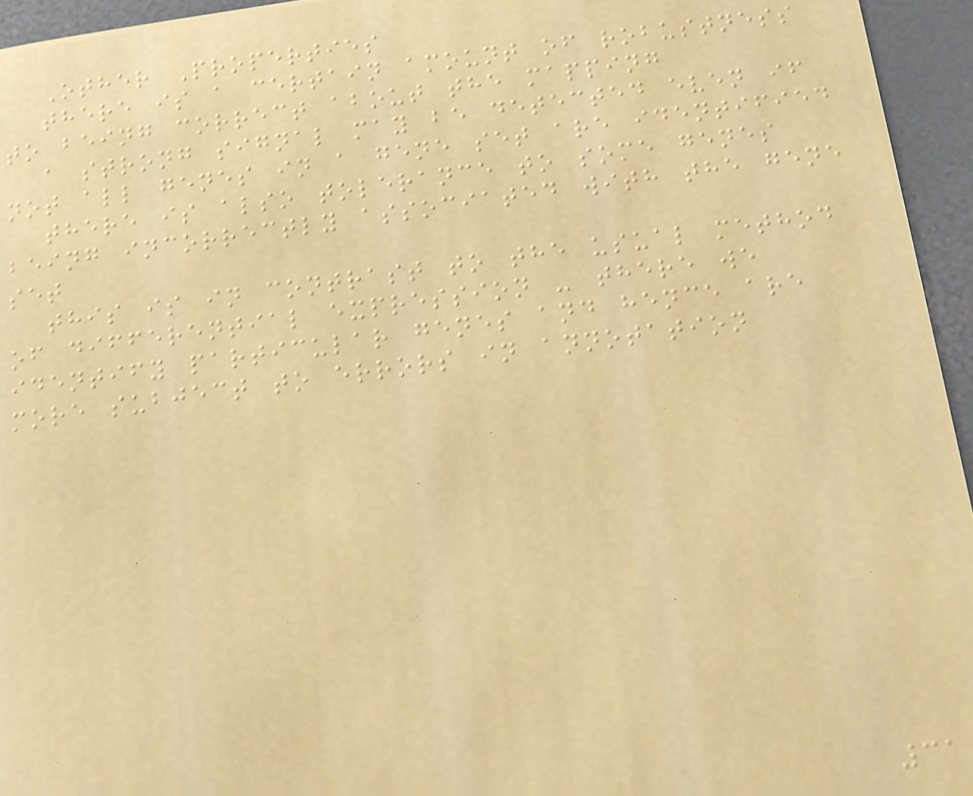Other Properties
there is a certain amount of robustness
to being correct about the mapping
a strong signal may be detected even if
not all genes in a gene set are identified
there is also tolerance to some genes
being incorrectly associated with the gene
set
this is in contrast to the usual method
of differential expression - there we
identify particular genes and hence are
more subject to errors in annotation
31
